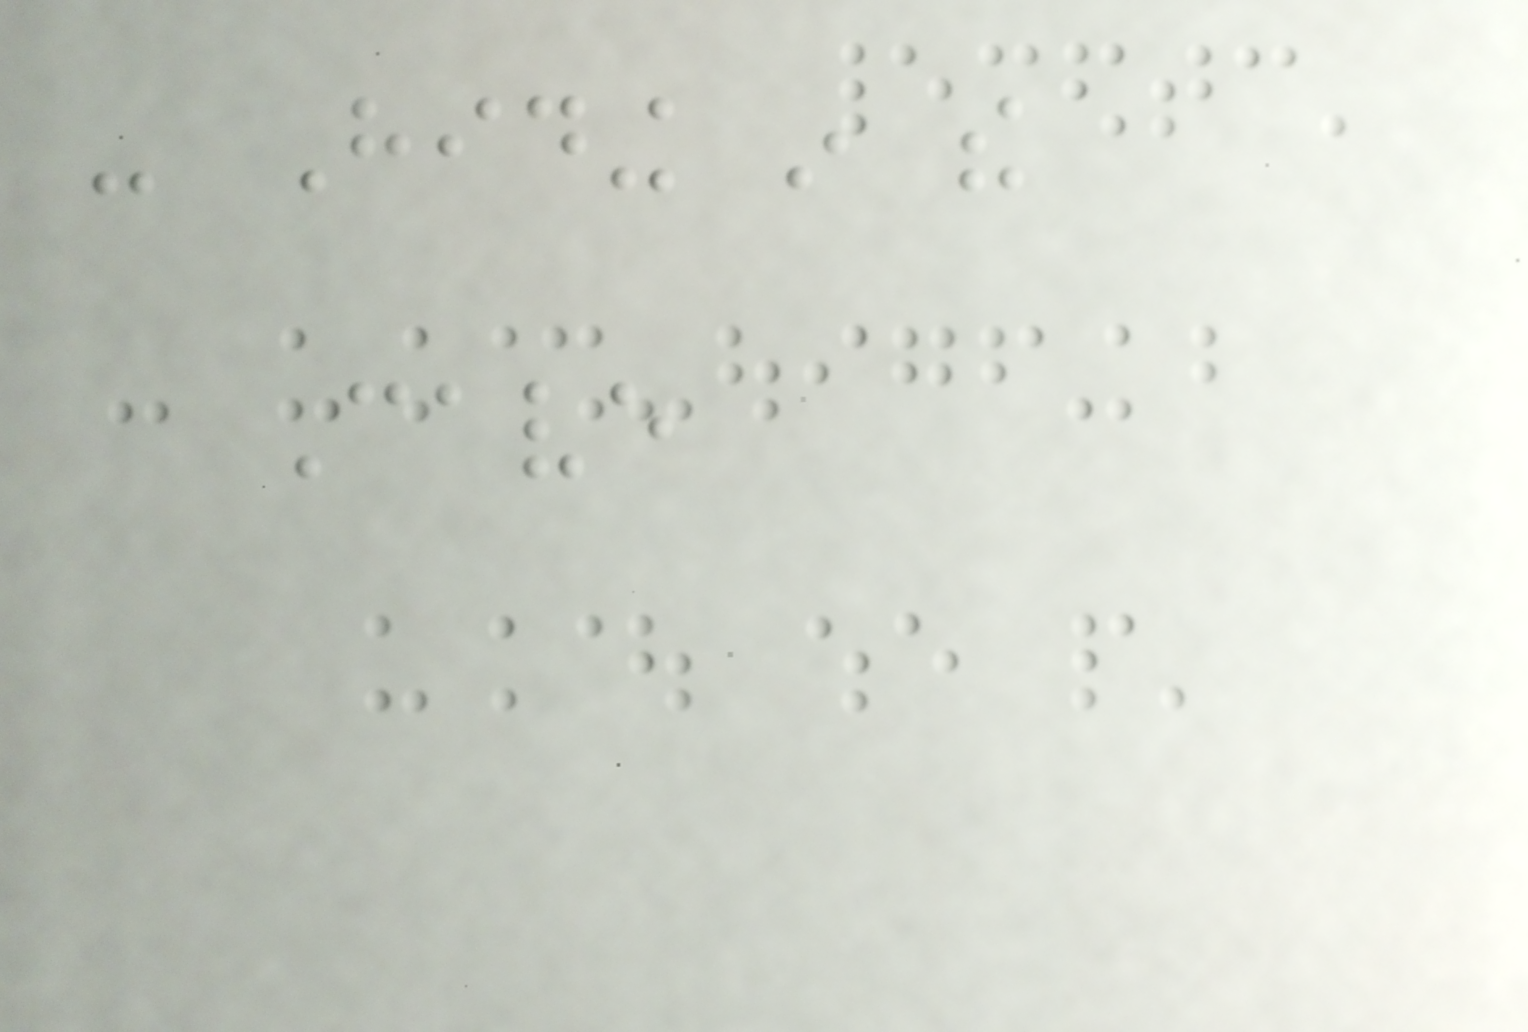- Hiding in the
Cave
